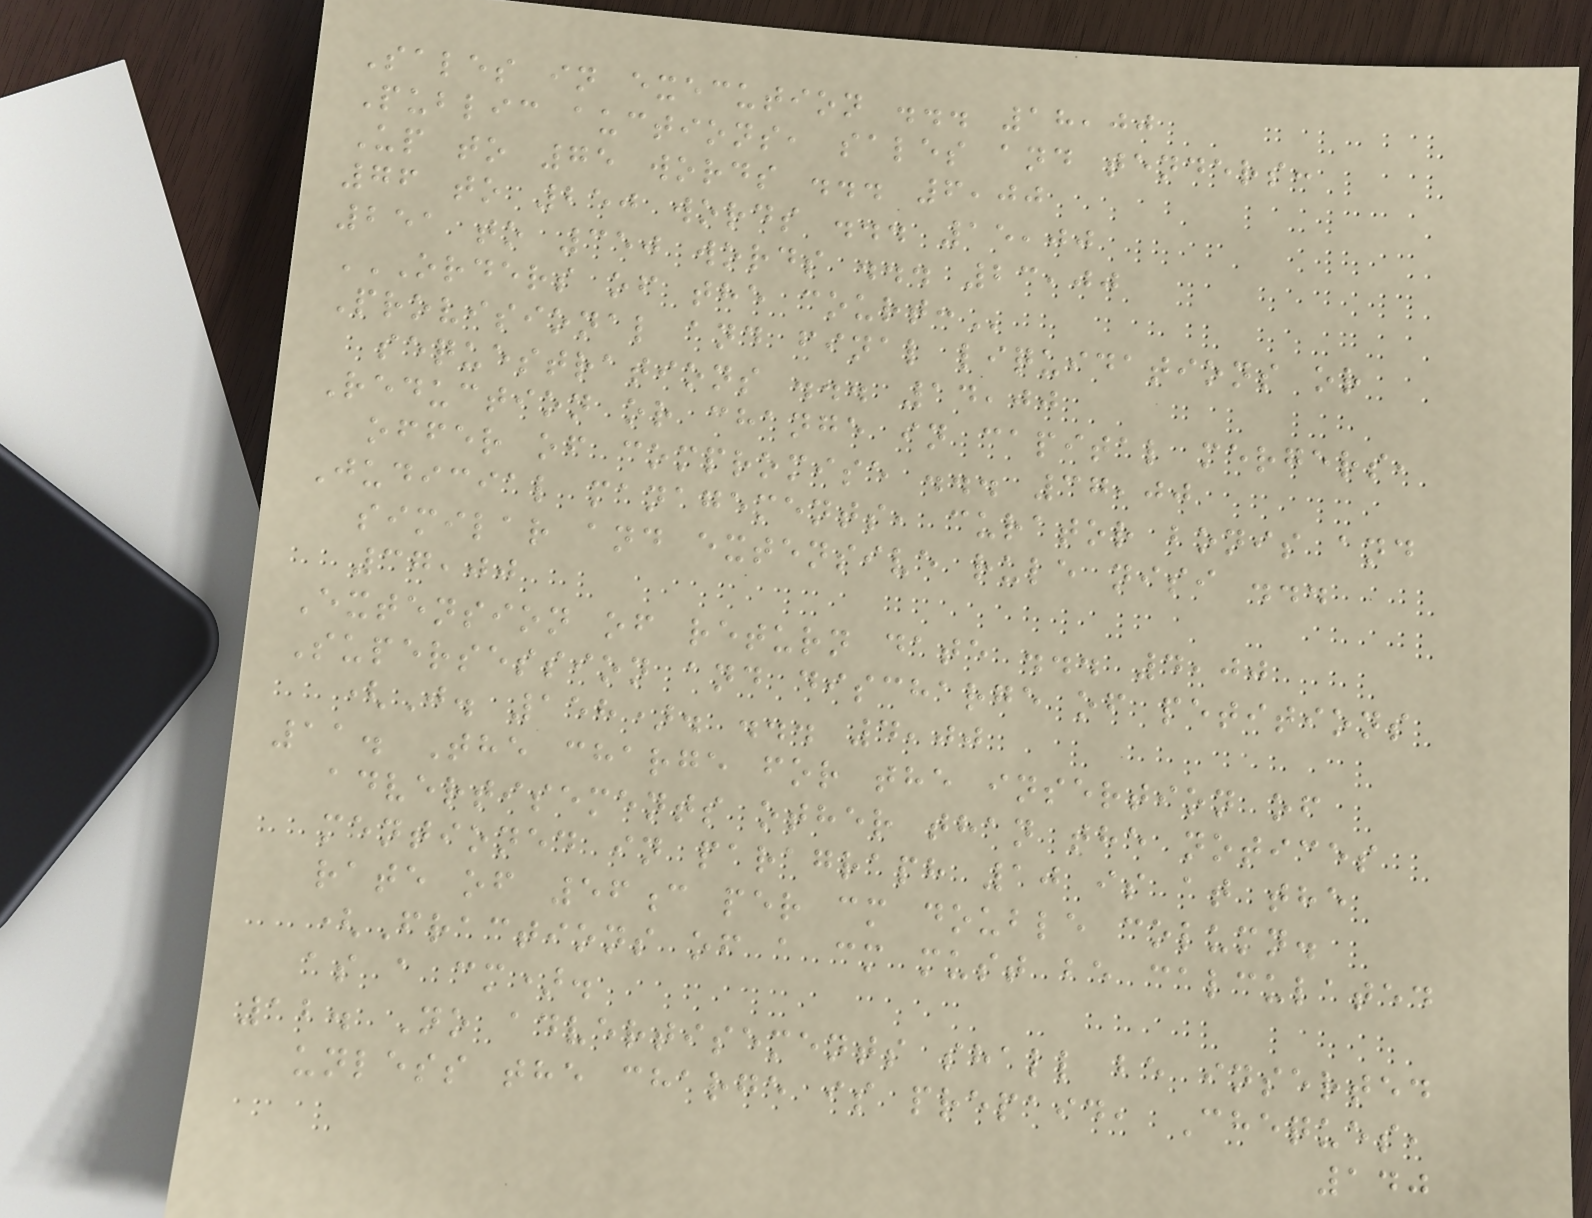Sales in execution ... 18,00
Public auctions, sales and tenders:
Up to 75 words ... 6,00
76 to 250 words ... 15,00
251 to 350 words ... 23,00
ORDERS OF THE COURT:
Provisional and final liquidations or
sequestrations ... 14,00
Reduction or change in capital mergers,
offer of compromise ... 37,00
Judicial managements, curator bonis and
similar and extensive rule nisi ...
37,00
Extension of return date ... 4,00
Supersession and discharge of petitions
(J. 158). ... 4,00
11. The charge for the insertion of
advertisements other than the notices
mentioned in paragraph 10 is at the
rate of 56c per cm double column.
(Fractions of a cm must be calculated
as a cm).
12. No advertisements shall be inserted
unless the charge is prepaid, Cheques,
140
